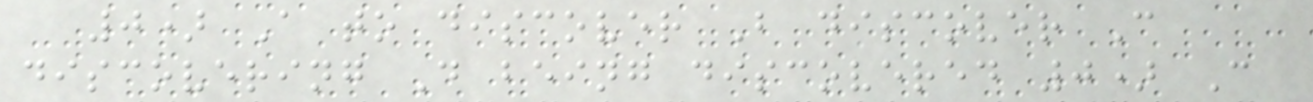0) A to discover B discover C
discovering D being discovered 0) C
